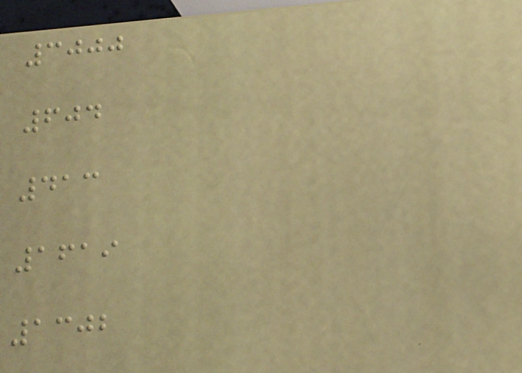3000
604
413
1619
1302
